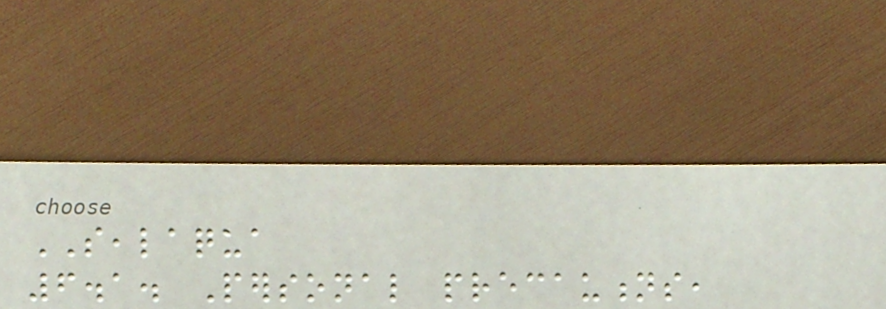SEALAQUA
6.1. Personal precautions,
